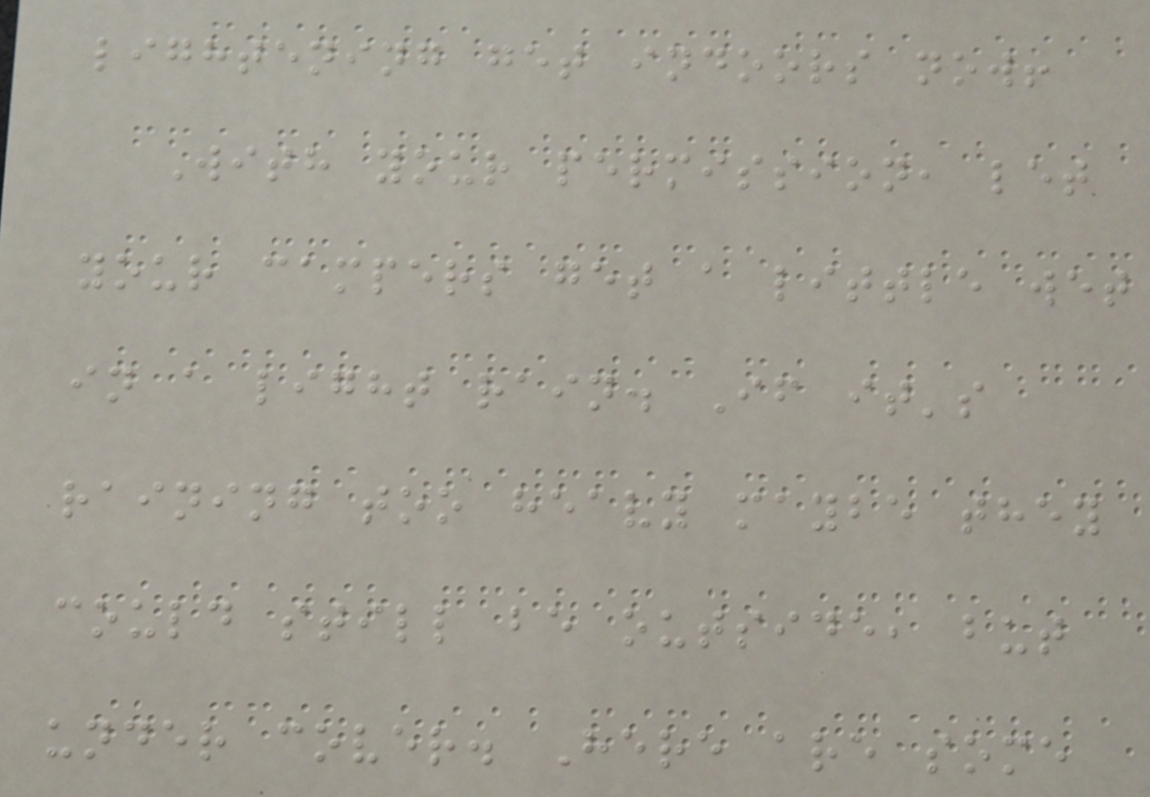lightening get indoors now!
With your permission, let
your campers get a little wet
in a light rain. If it's
raining too heavy maybe they
could still be outside, but
under cover. Here are some
